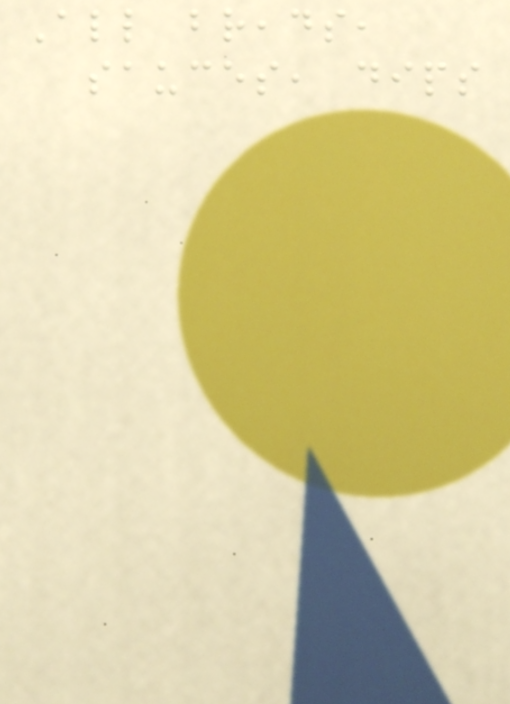All breads,
sauces, dips
